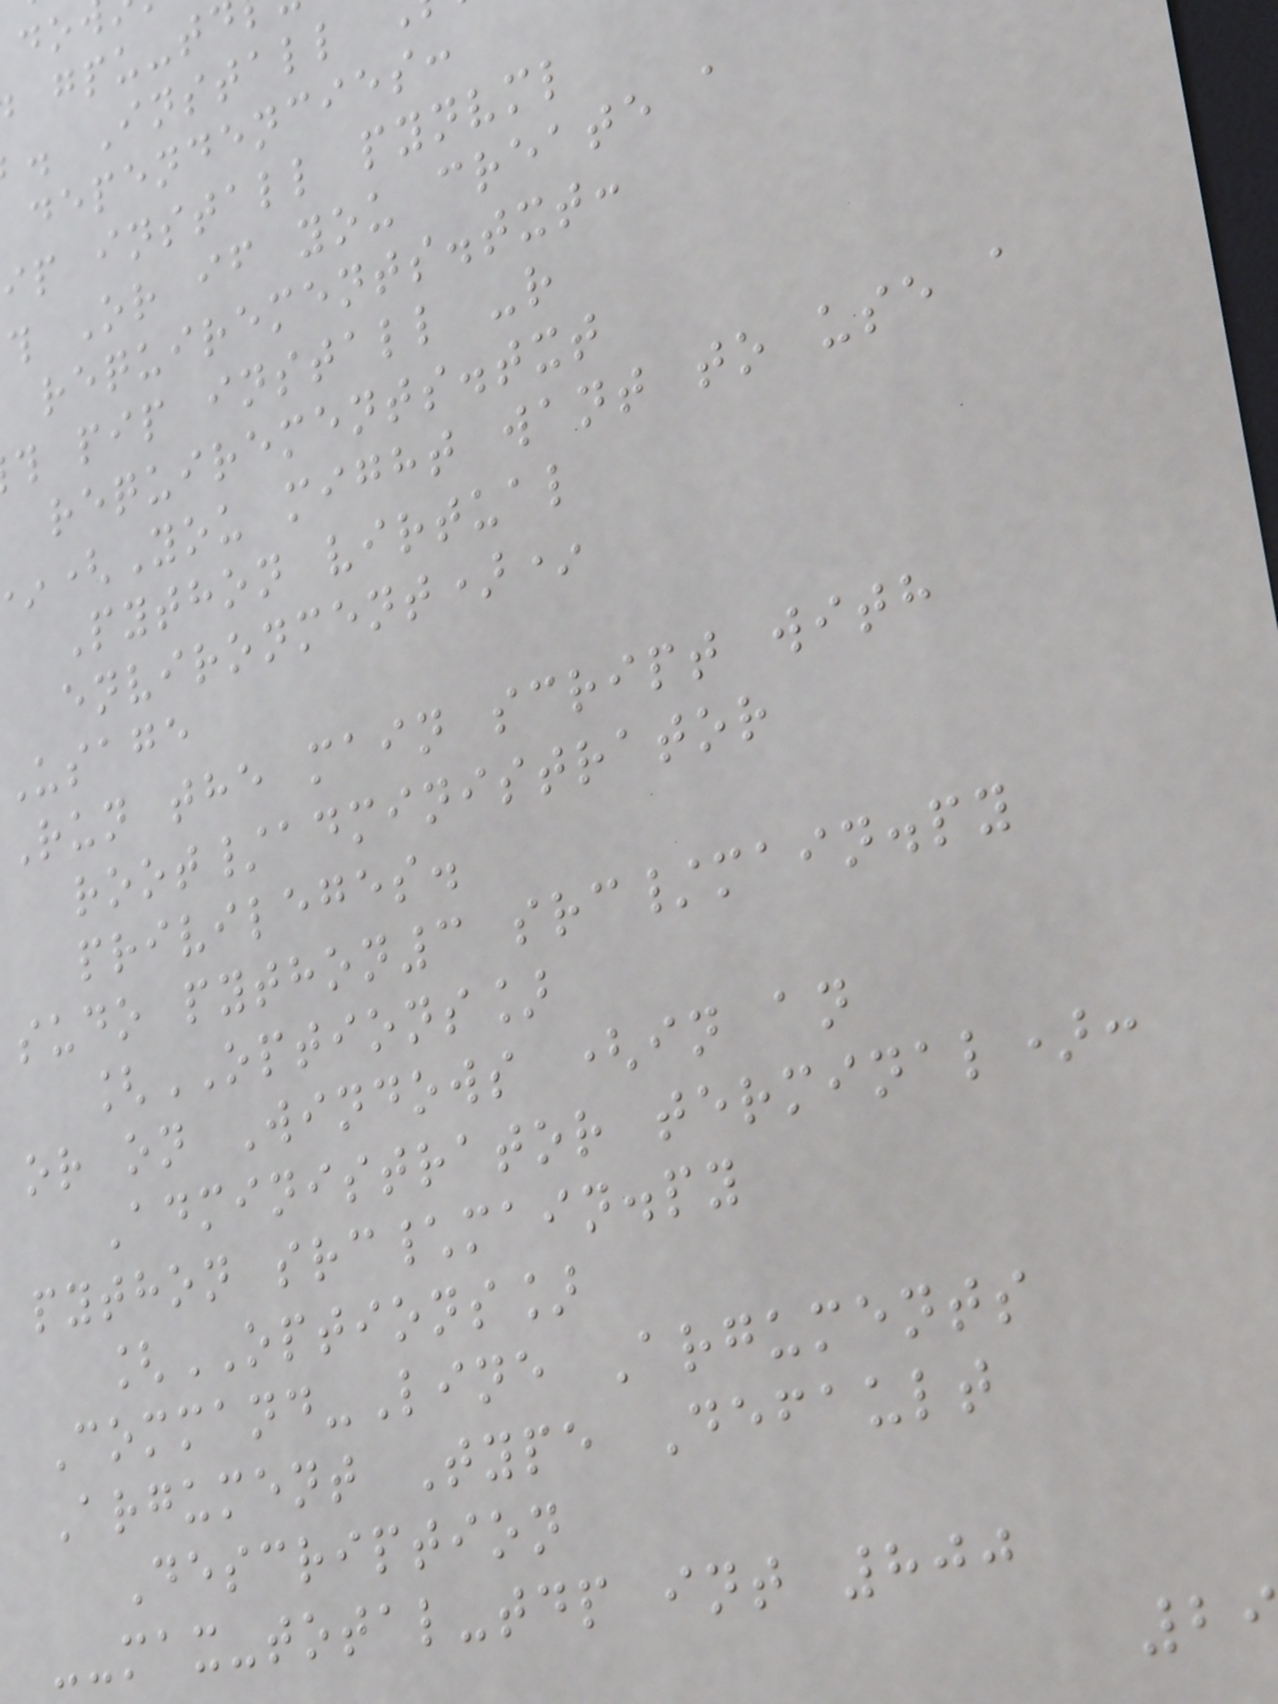. Install
dependencies:
ip install pynvml
Or if you create a
requirements.txt:
pip install -r
requirements.txt
(You might want to use a
Python virtual
environment)*
Usage
Run the main script with
root/administrator
privileges.
sudo python3 src/main.py
[OPTIONS]
or on Windows (in an
Administrator terminal):
python src\main.py
[OPTIONS]
Command-Line Arguments
Argument Type Default
Description
--max-total-tdp int 800
